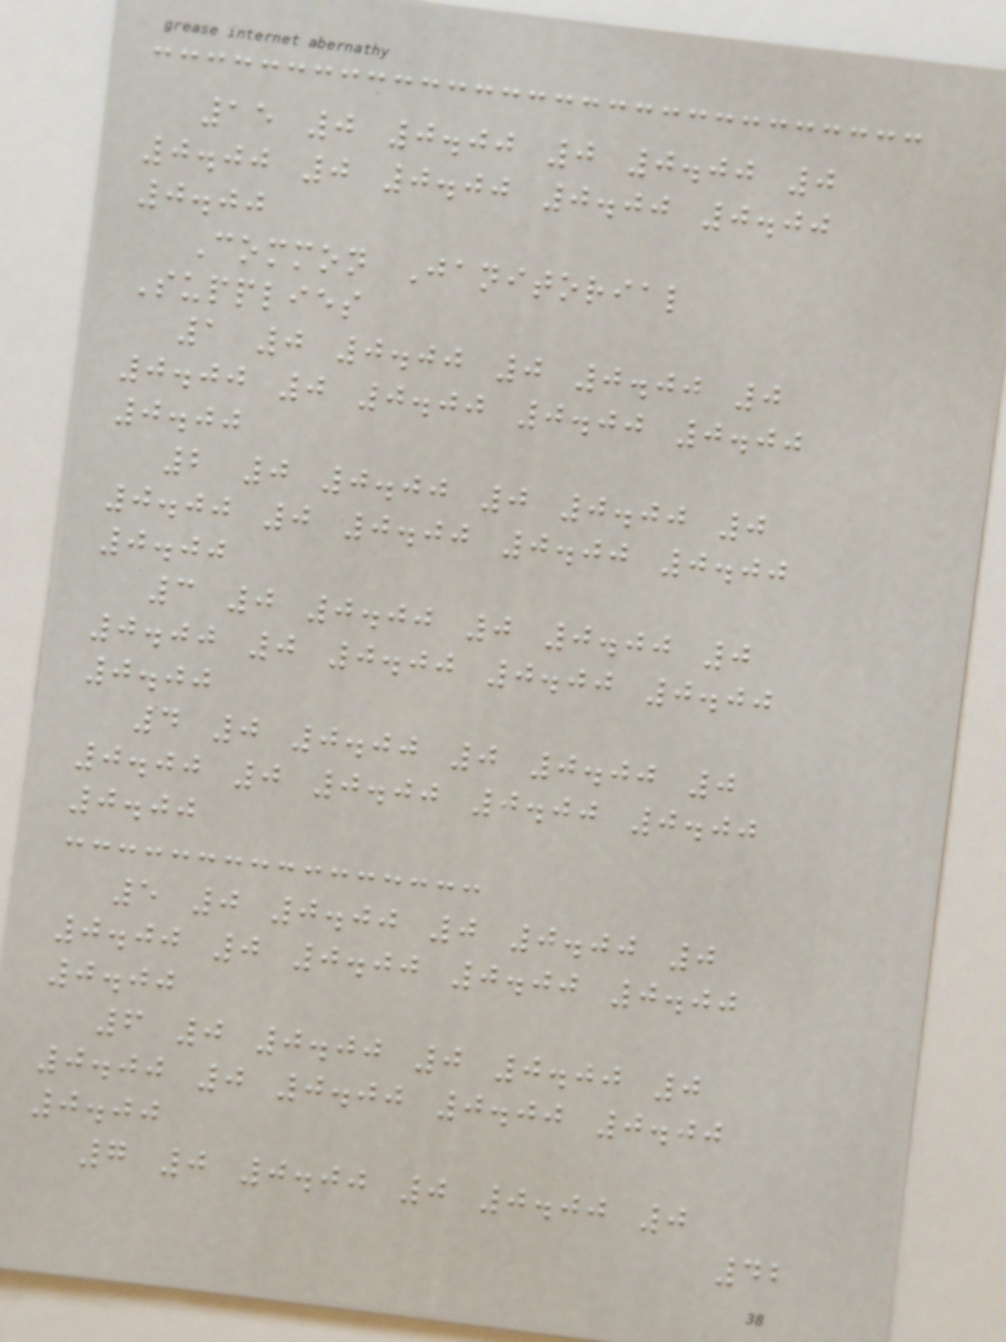15 0 0.00 0 0.00 0
0.00 0 0.00 0.00 0.00
0.00
Common Janitorial
Supplies
1 0 0.00 0 0.00 0
0.00 0 0.00 0.00 0.00
0.00
2 0 0.00 0 0.00 0
0.00 0 0.00 0.00 0.00
0.00
3 0 0.00 0 0.00 0
0.00 0 0.00 0.00 0.00
0.00
4 0 0.00 0 0.00 0
0.00 0 0.00 0.00 0.00
0.00
5 0 0.00 0 0.00 0
0.00 0 0.00 0.00 0.00
0.00
6 0 0.00 0 0.00 0
0.00 0 0.00 0.00 0.00
0.00
7 0 0.00 0 0.00 0
42
